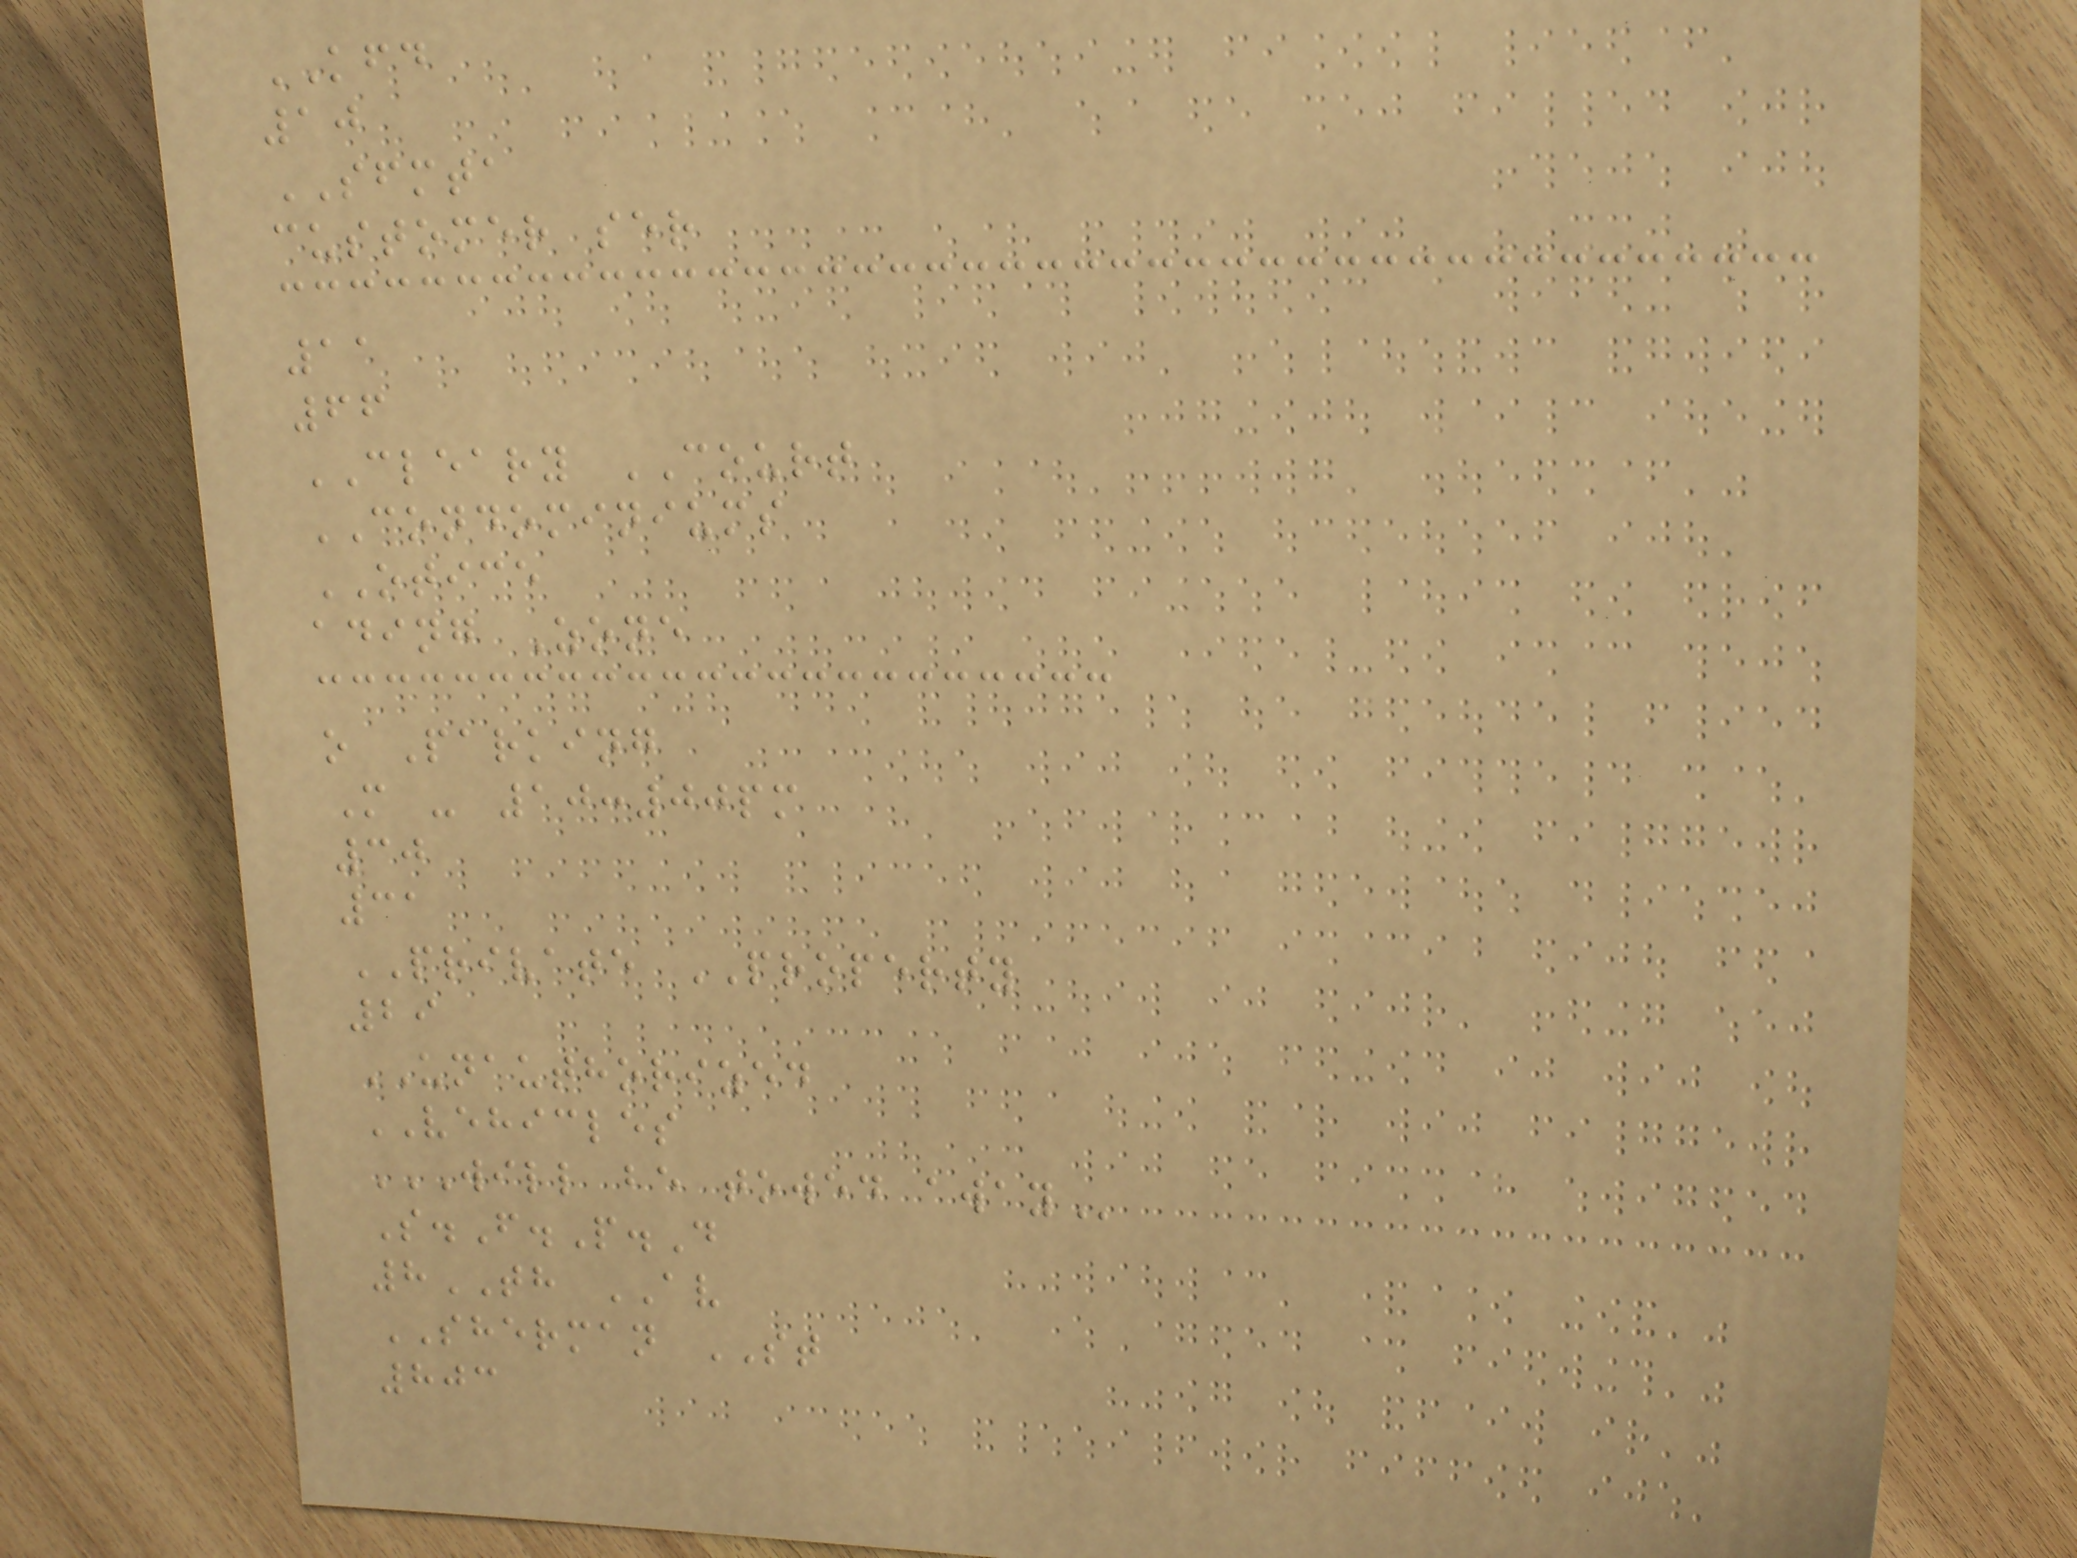KFD
10
SFMTA
customer ser
11
66
CLEARY COURT
CONDOMINIUMS
OTICE
ading Zone
o Parking
M - 10:00pm
30
31
PRIVATE PROPERTY
29
UNAUTHORIZED
VEHICLES
WILL BE TOWED AWAY
S.F.P.D
8TH AV
SHERMAN ST
803
